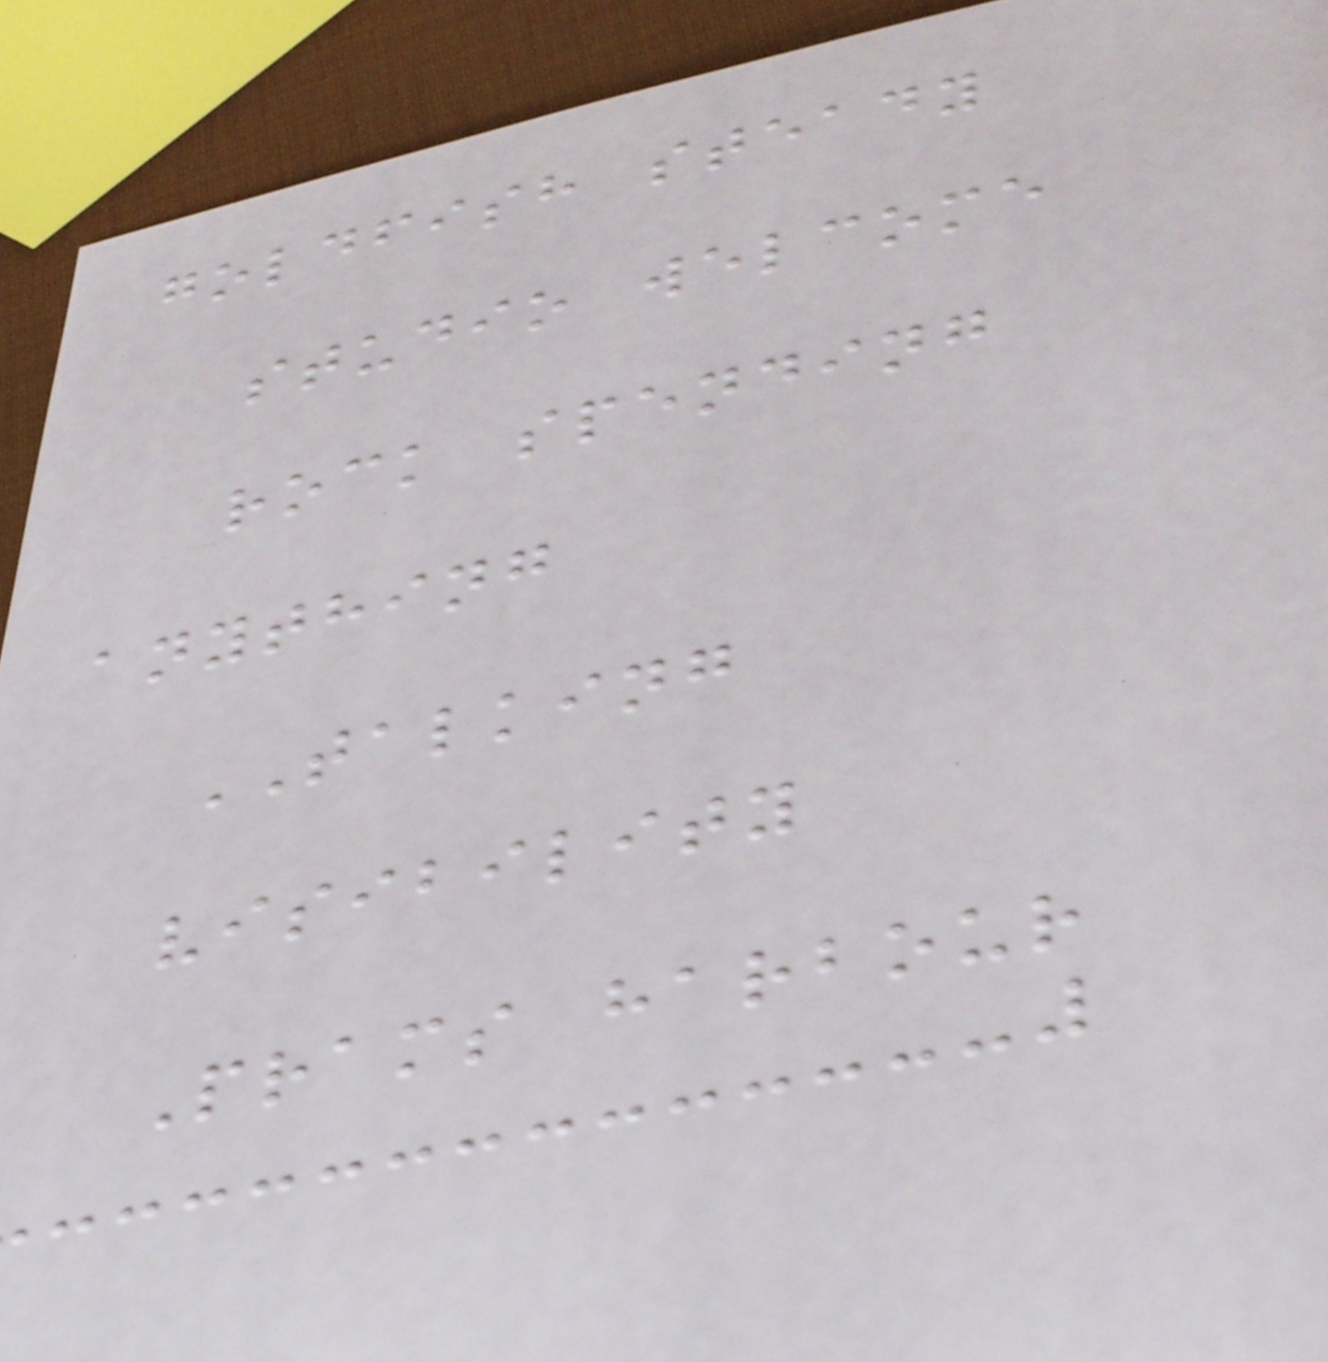goldfish steady
studio welcome
rock spending
anything
TALKING
visibility
Prams harbour
